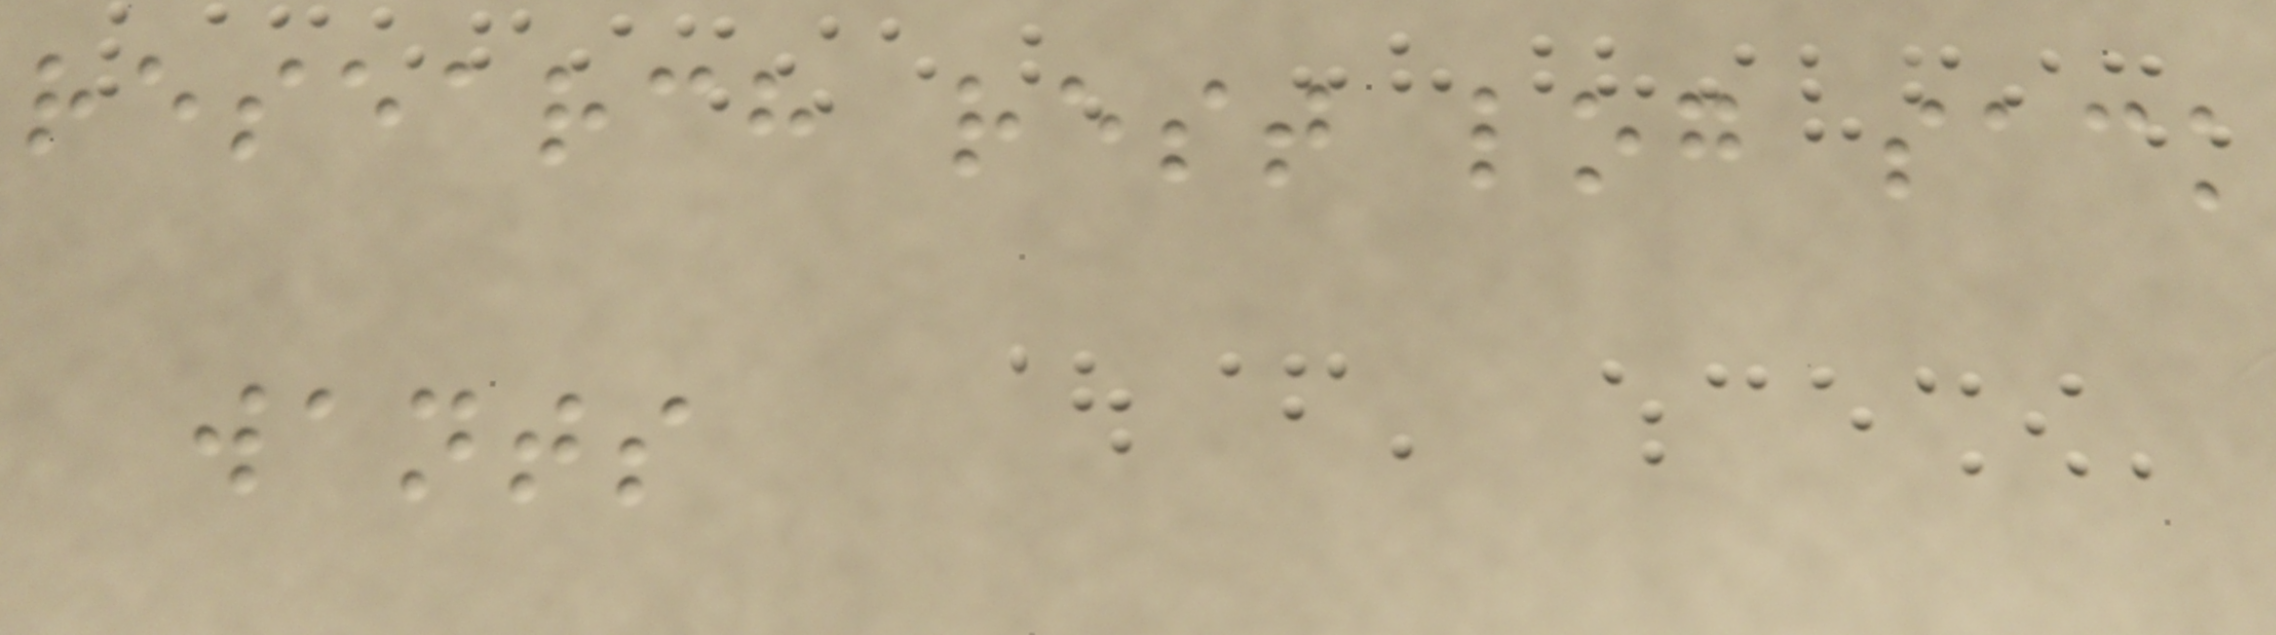research rest log sack
wants
